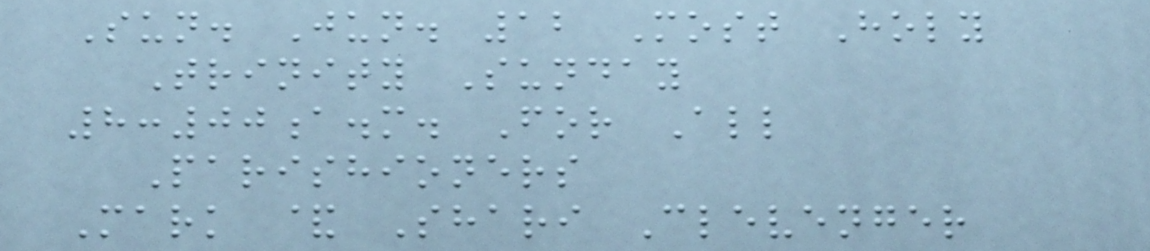Sun. Jun. 12 Most Holy
Trinity Sunday
8:00a.m. For All
Parishioners
Mark & Shari Clevenger
